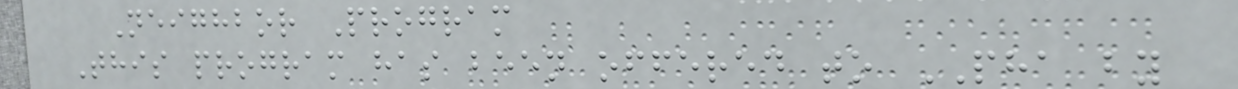Neighbor Program
This program has been offered to PHA by
